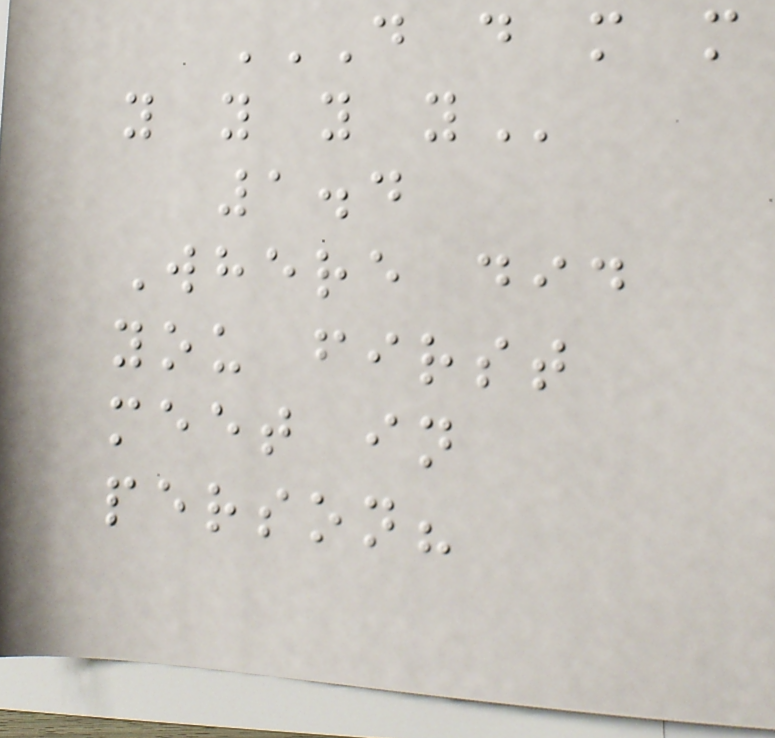D D M M
Y Y Y Y
1.4
Where did
you first
meet in
person?
